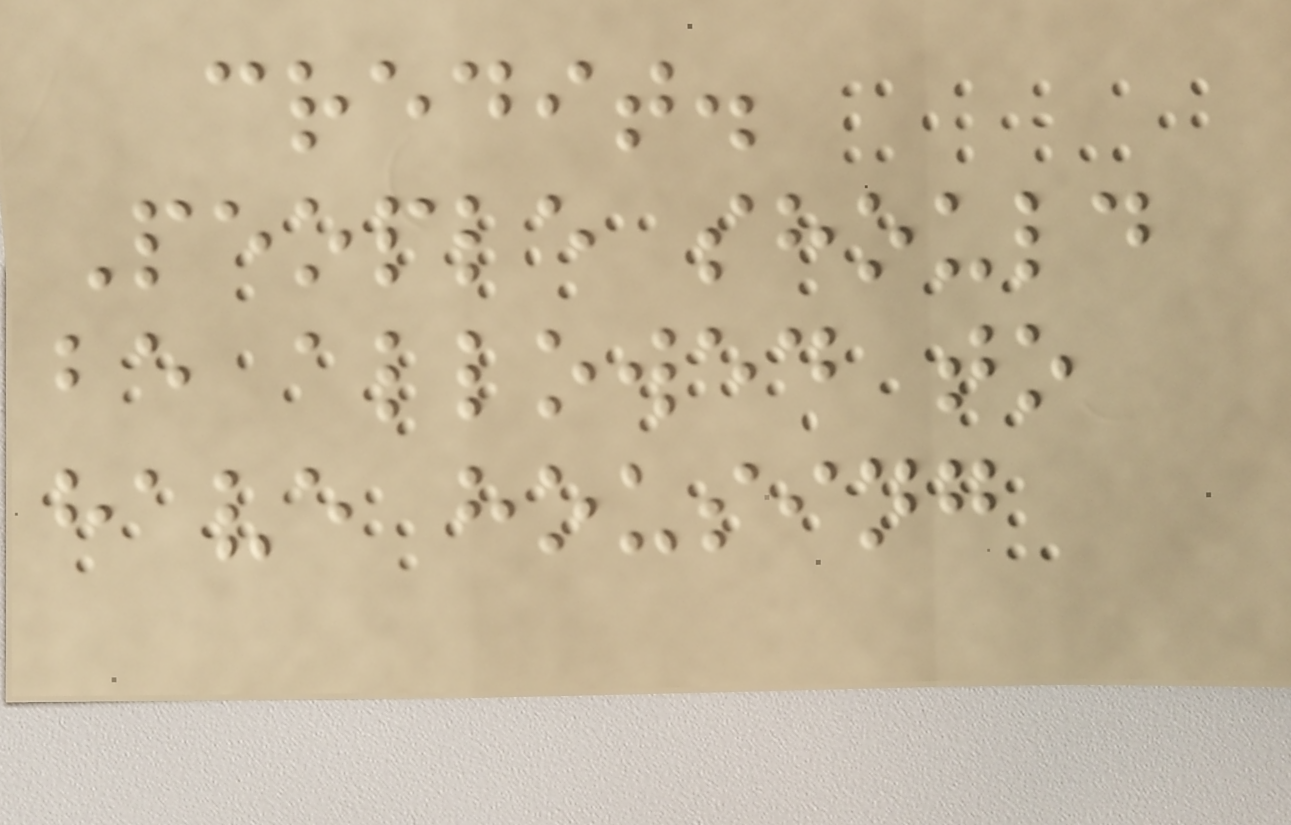credit.
People should
be allowed to
have housing
